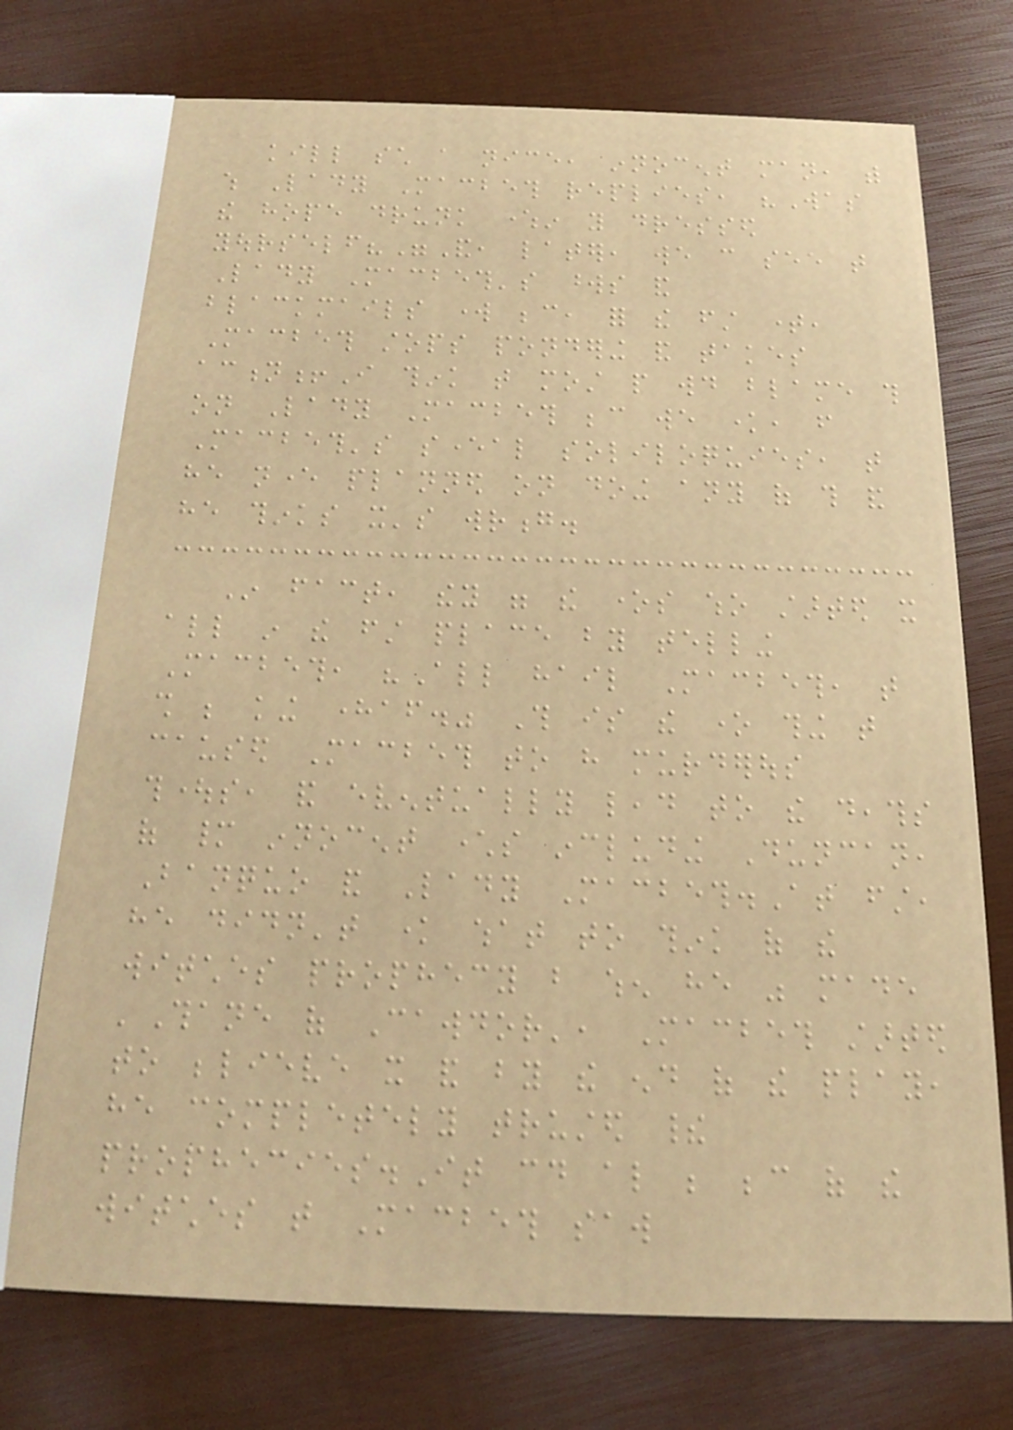kill such a nice, innocent man, with
which Lady Macbeth replies, "Was
the hope drunk wherein you dressed
yourself?"And, later, we can see that
Lady Macbeth's words and
blackmails work because, for the first time,
Macbeth stops pondering and takes
action!I think that most people would blame this
on Lady Macbeth because we know, from
Macbeth's several soliloquies, that
he never planned on doing any of this and
he thinks it's wrong.
In fact, they were the ones who started it
all in the first place by telling
Macbeth, "All hail Macbeth, that
shall be king hereafter." This is the one thing that
caused Macbeth to have murderous
thoughts, and eventually lead to the deaths
of many innocent characters including Duncan,
Banquo and Lady Macbeth.At first,
he didn't know what to think of the
witches prophecy but when he was made
'Thane of Cawdor', Macbeth started
to believe it and by the end of the play,
he completely trusted their
prophecies.It could also be because of the
witches that Macbeth saw
